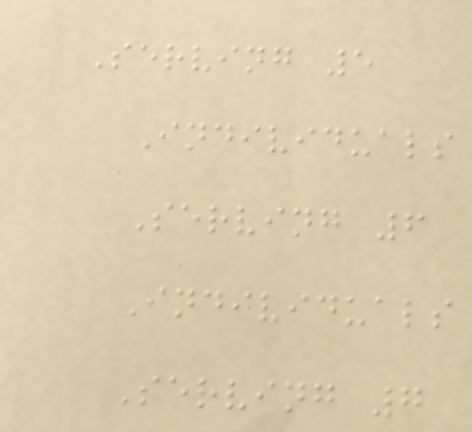Serving 5
Individuals
Serving 6
Individuals
Serving 7
